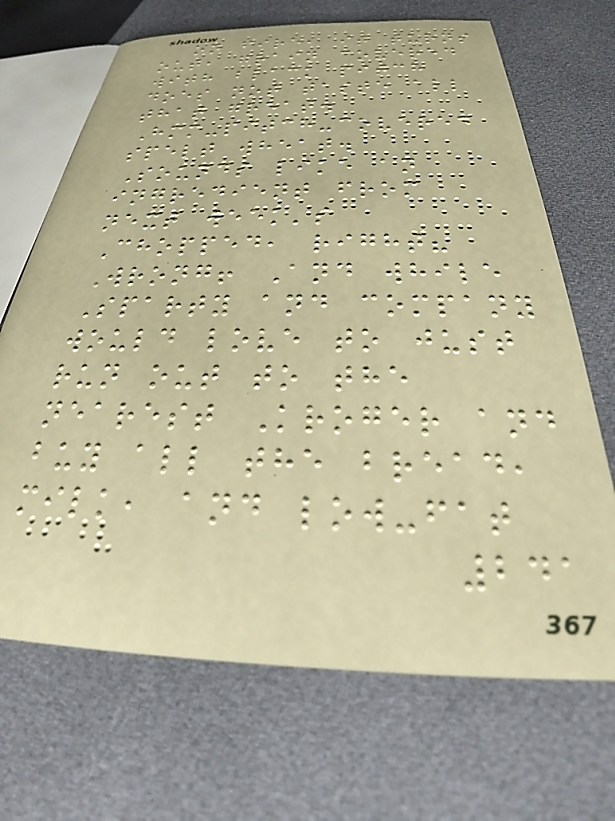on fire, it turns
out, grain covered
with black pitch
does not taste all
that great.
Hmm-pitch-covered
spelt wheat.
Sounds like an
ingredient from
next week's
Chopped, right?
Wrong! And while
Sparty and company
would love to just
run out to the
nearest Kroger and
buy all the bread,
milk, and low-fat
241
